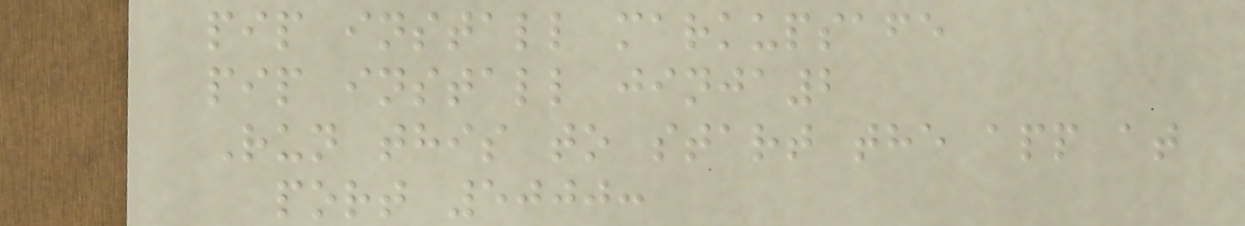pip install markupsafe
pip install jinja2
Run this to start the app at
port 5000:
